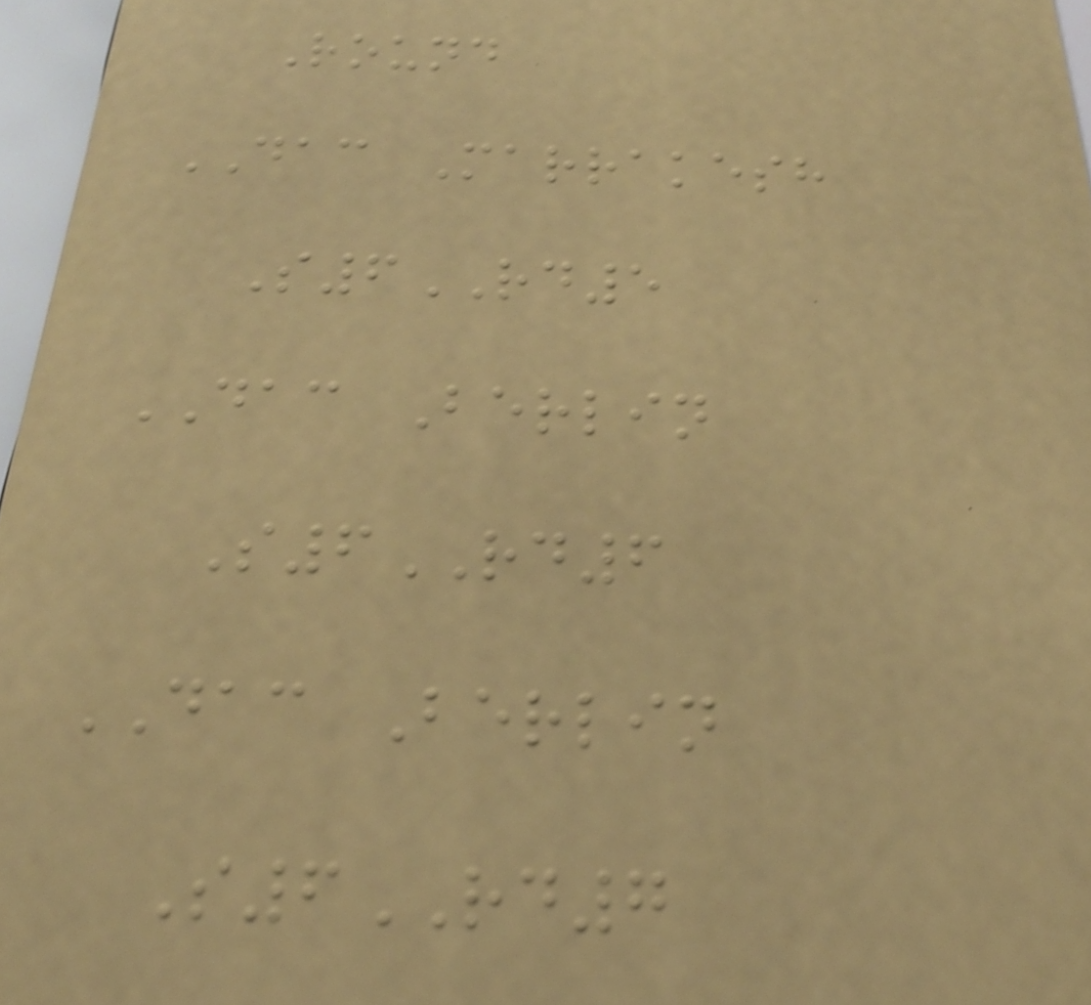Round
DAC Marrakesh
S6RD5
DAC Berlin
S6RD6
DAC Berlin
S6RD7
